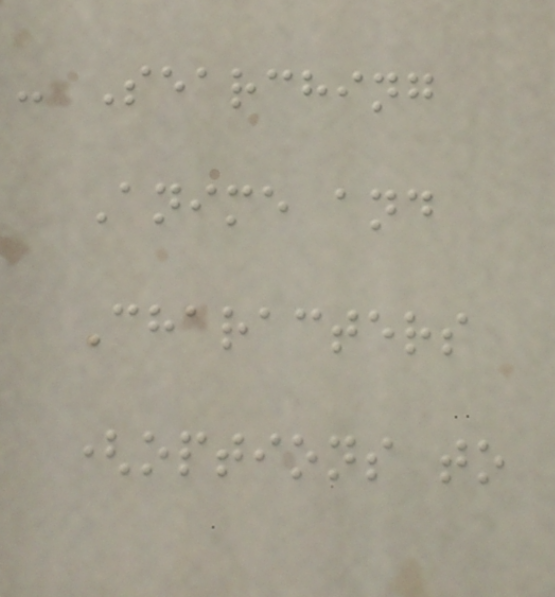- Searching
Anime and
Characters
(options to
